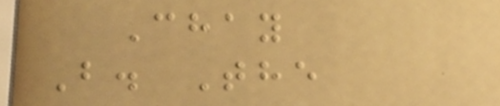Chay
B. The
